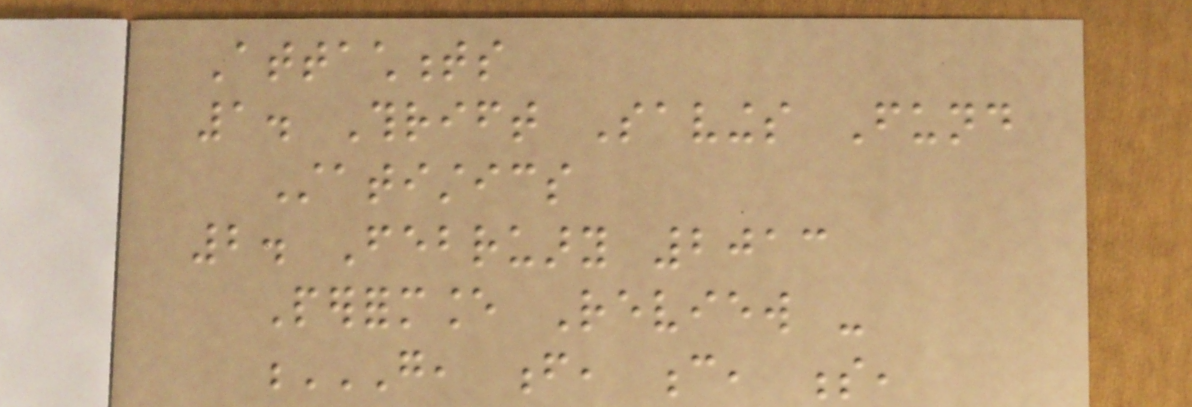Attachments
1. Thrift Savings Fund
Statistics
2. February 2013
Performance Review -
G, F, C, S,
